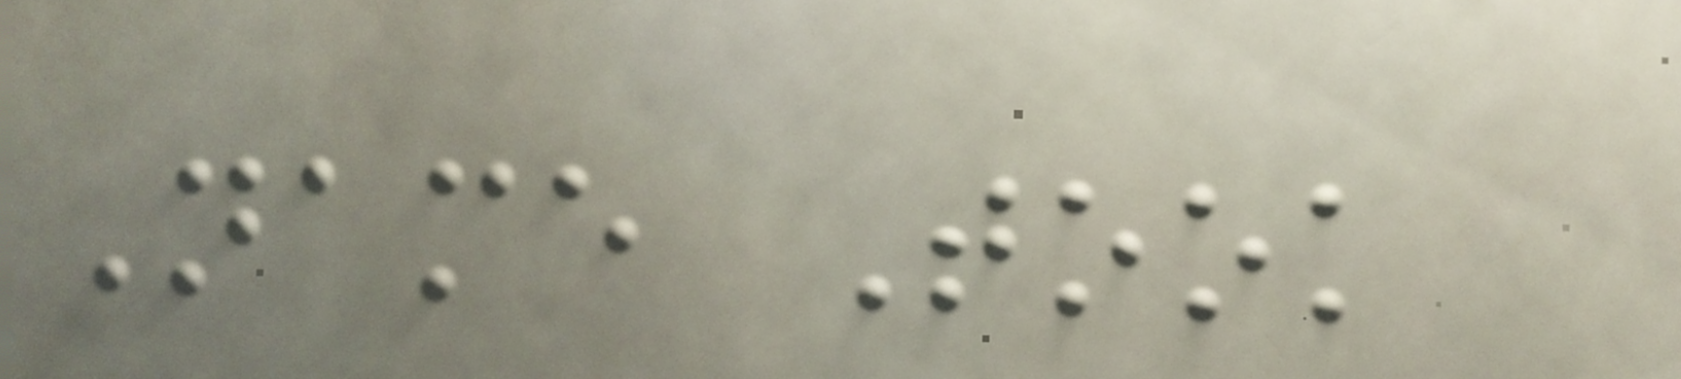Name Took
